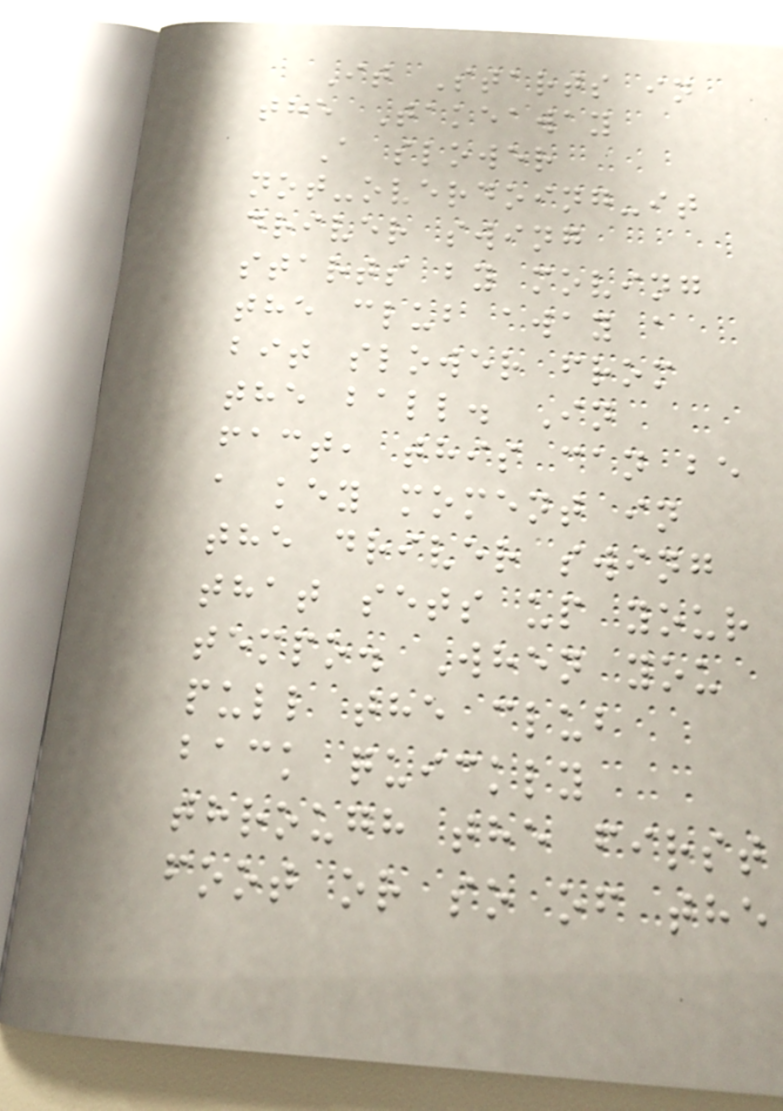It Starts in
the Takeaway
A slower
not-overdoing-it
driver swing
starts by moving
the club away a
bit slower from
the ball. In
fact, this can be
a key moment in
the driver swing
that sets up your
tempo. When you
pull the club
back quickly
through the first
foot or so of the
